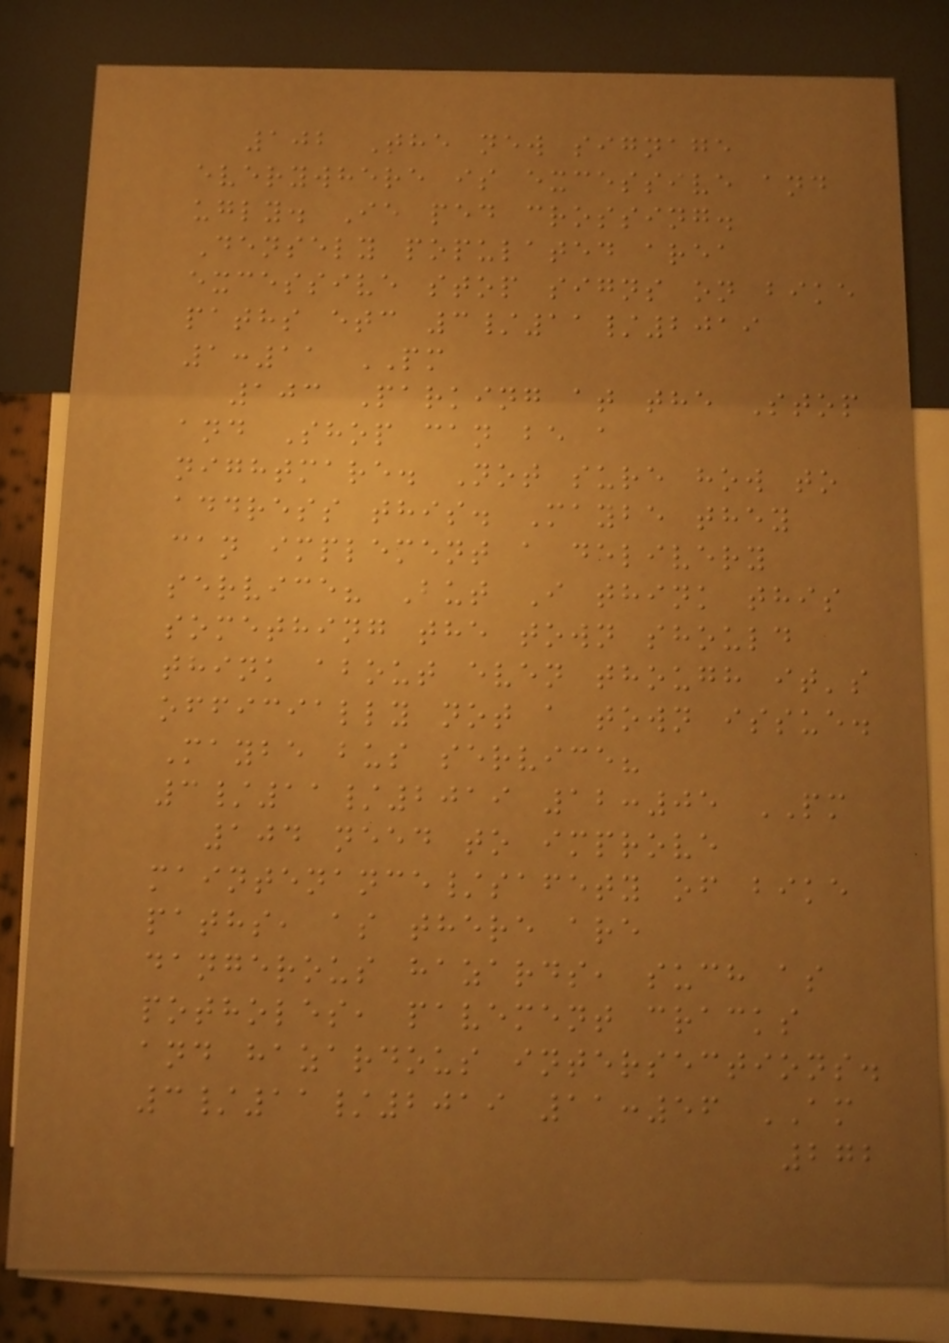102 The new signage
everywhere is excessive and
ugly. Ie ped crossing.
Densely populated area
excessive stop signs on bike
paths etc 3/11/2019
1:11 PM
103 Parking at the Stop
and Shop can be a
nightmare. Not sure how to
address this. Maybe they
can implement a delivery
service? But I think this
something the town should
think about even though it's
officially not a town issue.
Maybe bus service?
3/11/2019 12:05 PM
104 need to improve
maintenance/safety of bike
paths, as there are
dangerous hazards, such as
potholes, pavement cracks
and hazardous intersections.
3/11/2019 11:56 AM
272
